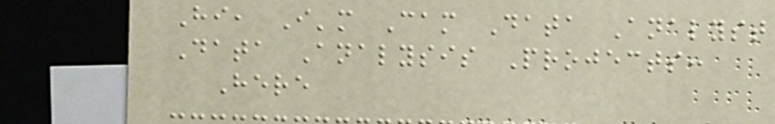Hi, I'm Cam Data Analyst
Data Analysis Projects:
Here
